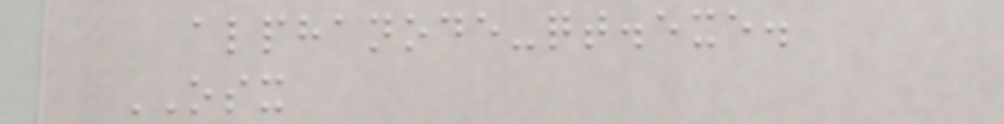alphanode-qt.exe.
OSX
